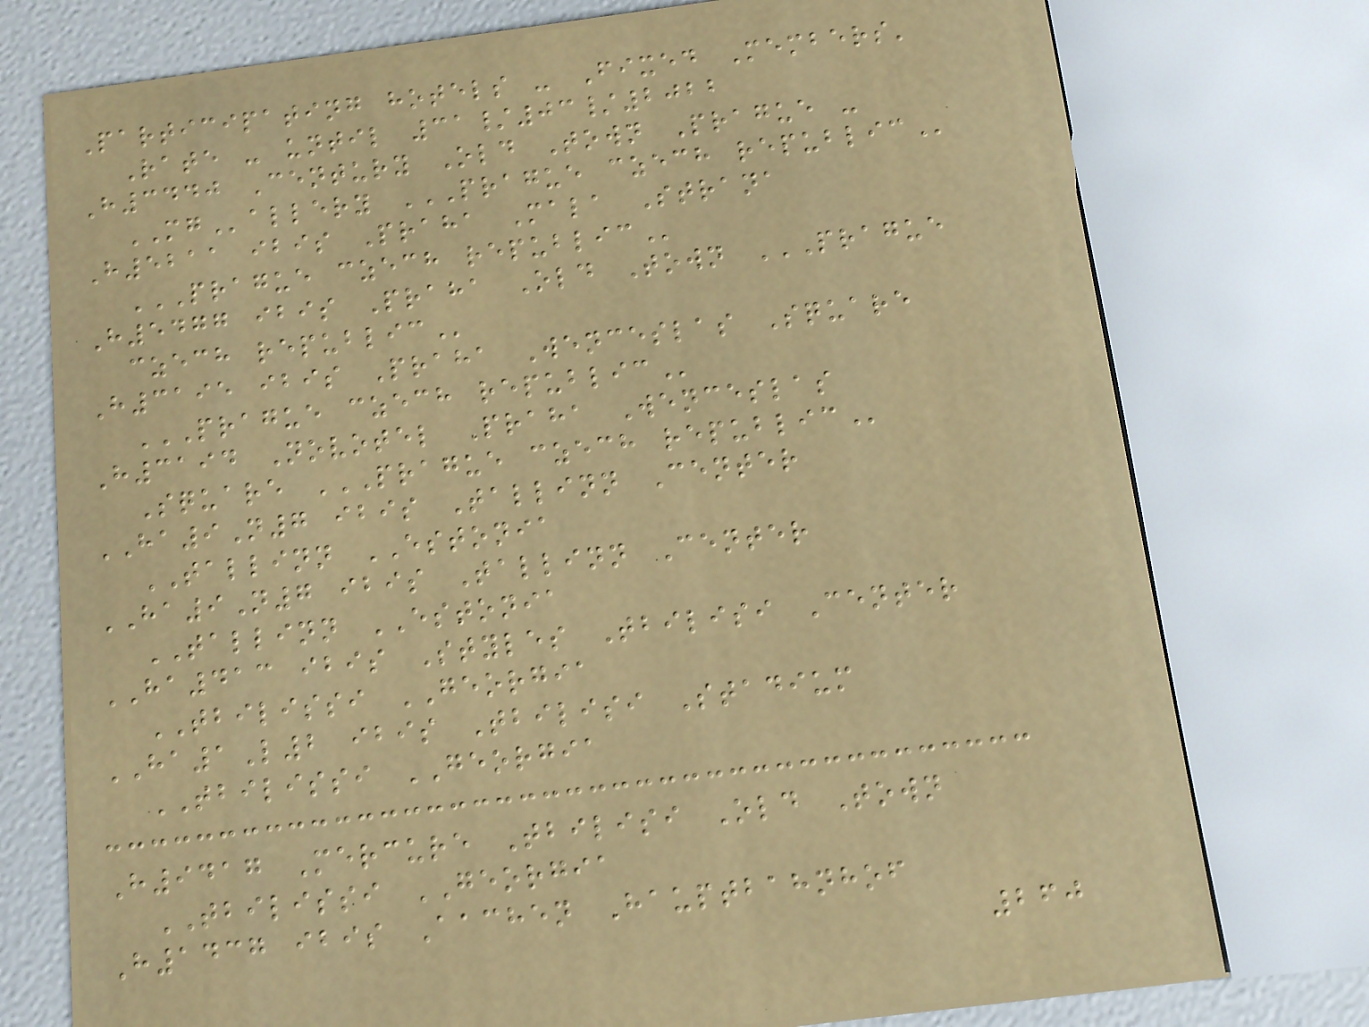Participating hotels - Fixed Members'
Rate - until 31/03/2022
H3440 Century Old Town Prague -
MGallery PRAGUE CZECH REPUBLIC
H5211 ibis Praha Mala Strana
PRAGUE CZECH REPUBLIC
H5477 ibis Praha Old Town PRAGUE
CZECH REPUBLIC
H3195 ibis Praha Wenceslas Square
PRAGUE CZECH REPUBLIC
H3194 Novotel Praha Wenceslas
Square PRAGUE CZECH REPUBLIC
HA9N7 ibis Tallinn Center
TALLINN ESTONIA
HA9N7 ibis Tallinn Center
TALLINN ESTONIA
HA413 ibis Styles Tbilisi Center
TBILISSI GEORGIA
HA1L2 ibis Tbilisi Stadium
TBILISSI GEORGIA
H9417 Mercure Tbilisi Old Town
TBILISSI GEORGIA
H1437 ibis Aachen Hauptbahnhof
260
